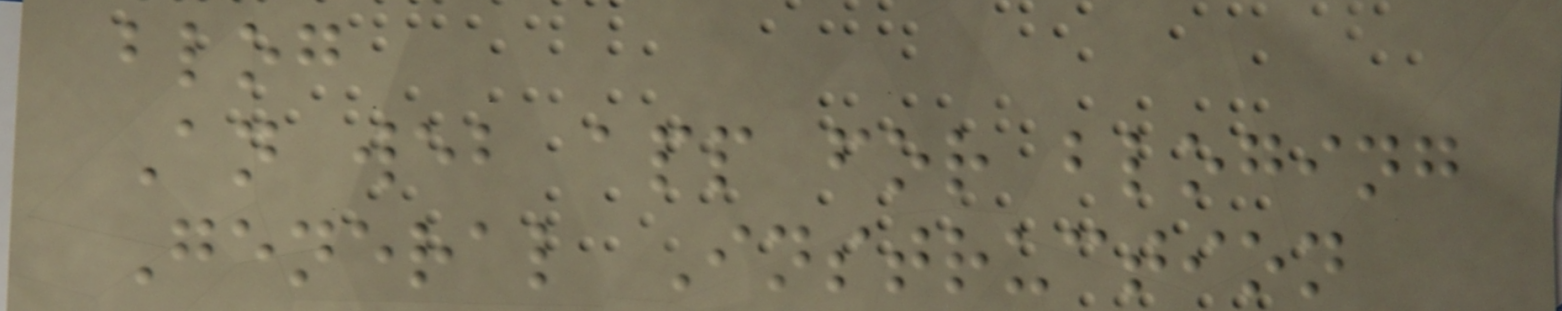blog
An web app for bloging
General Instruction
